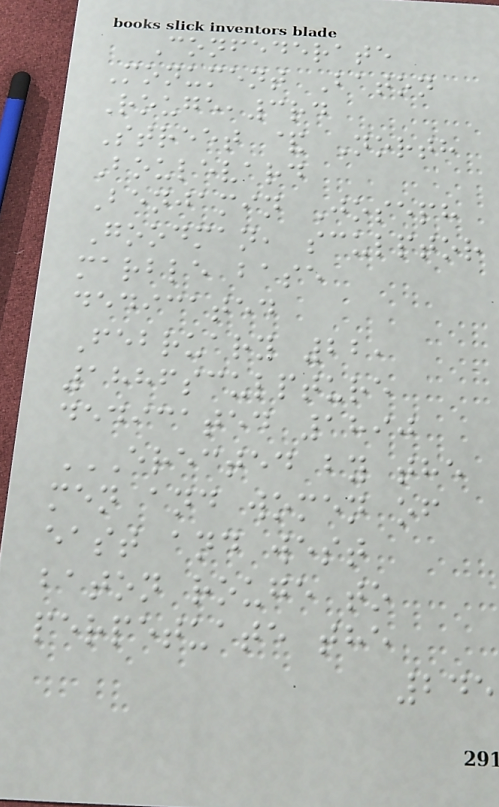Confederate
Monument Baton
Rouge,3rd
Street & North
Boulevard
Benjamin Joseph
Goodman, sculptor
marble base
dedicated
February 22,
1886sculpture
dedicated 1890
ERECTED BY THE
MEN AND WOMEN OF
EAST AND WEST
BATON ROUGE TO
PERPETUATE THE
245
